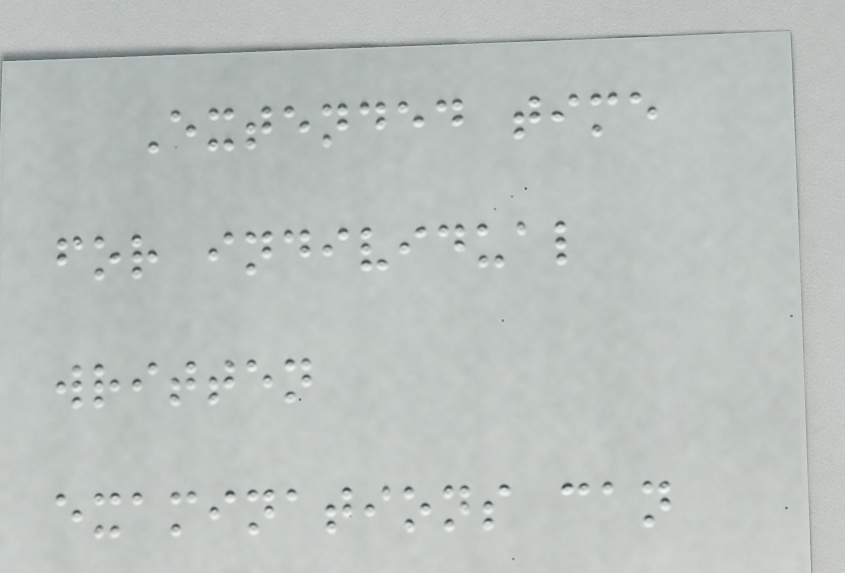Extended time
for individual
written
examinations can
